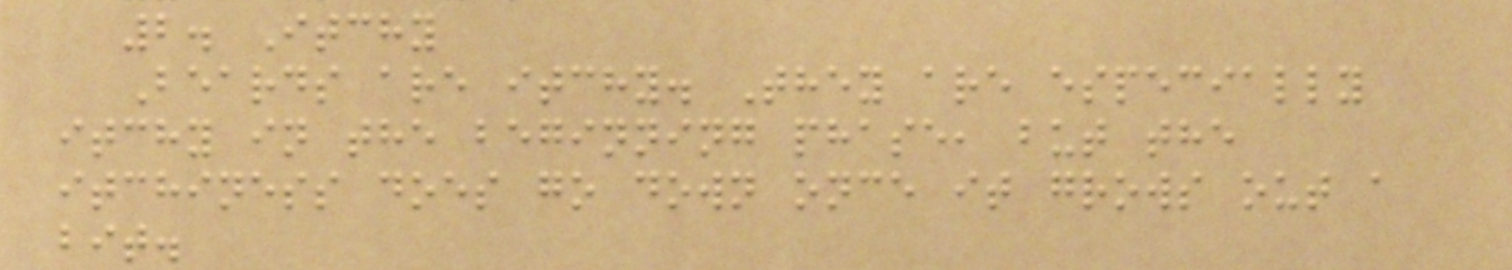2. Itchy
Beards are itchy. They are especially
itchy in the beginning phase, but the
itchiness does go down once it grows out a
bit.
